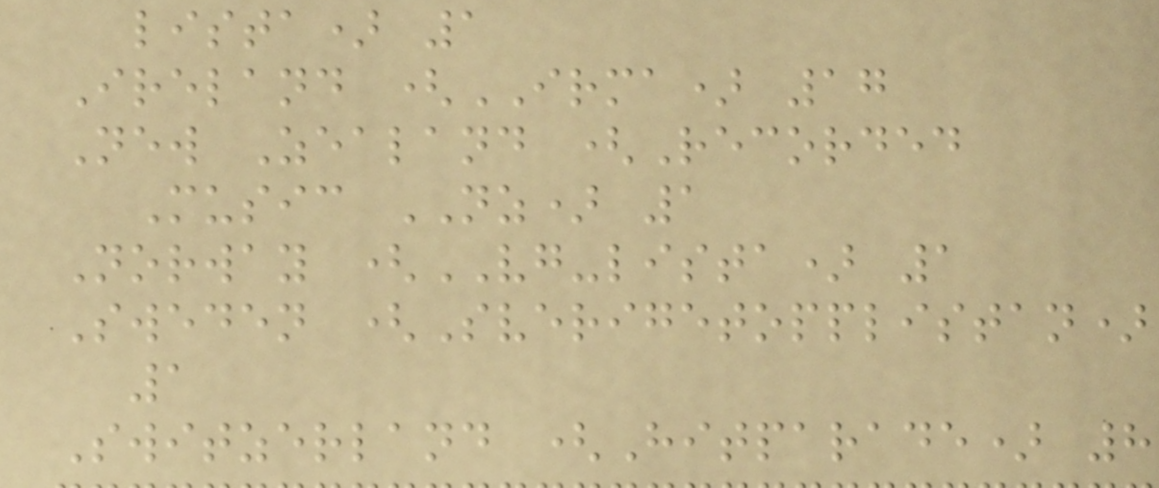lista) 1
Ireland (IRMA) 17
New Zealand (Recorded
Music NZ) 1
Norway (VG-lista) 1
Sweden (Sverigetopplistan)
1
Switzerland (Hitparade) 8
